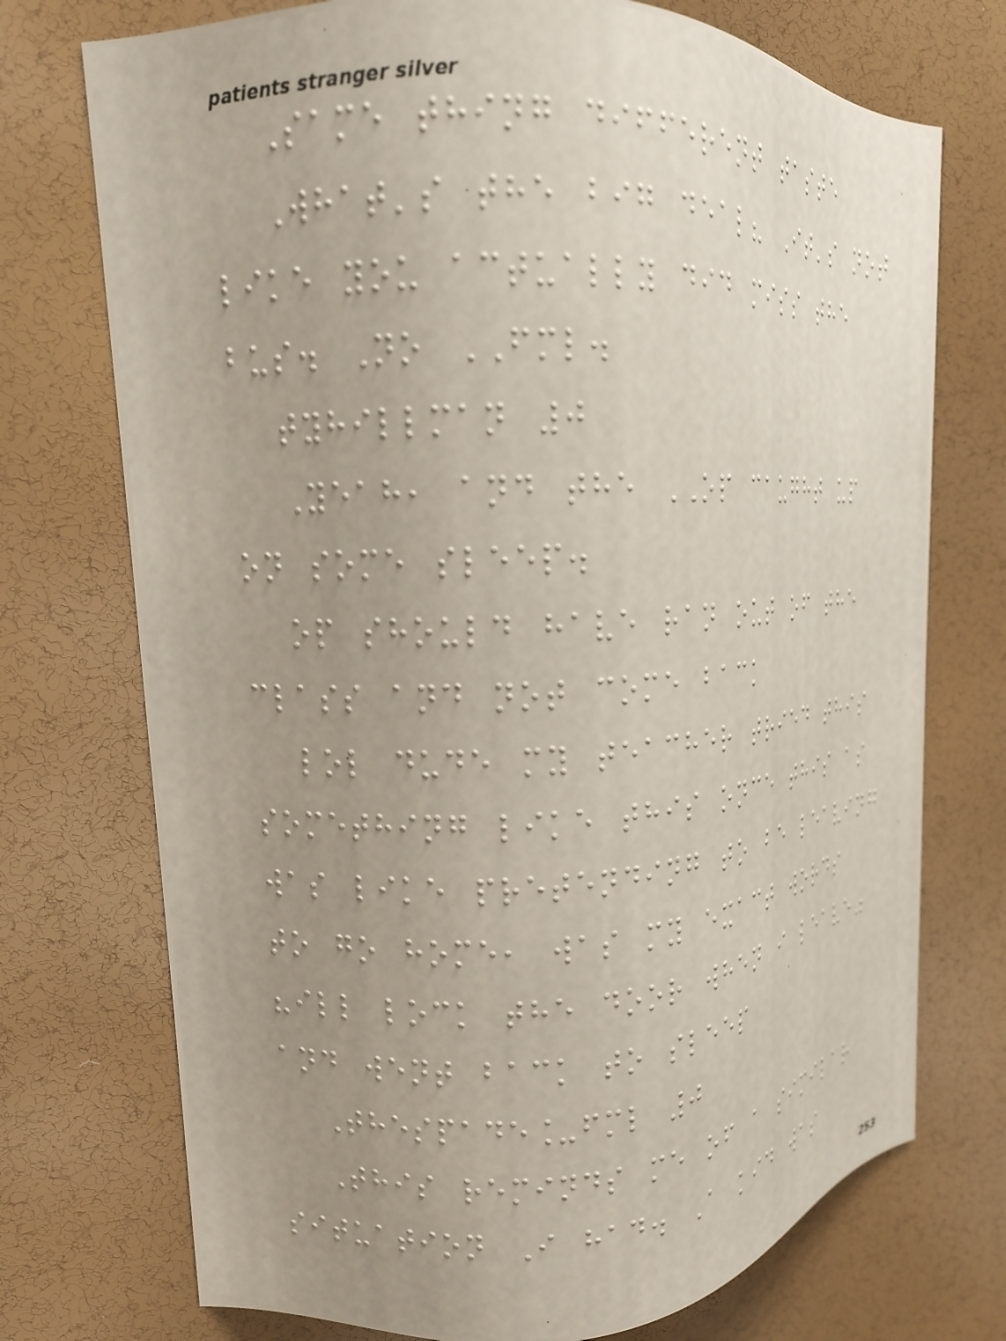Same thing different taste
What's the big deal? It's not
like you actually did miss the
bus. No FML.
tyhillman 0
Yeah, and the OP caught up
on some sleep.
op should have ran out of the
class and not come back
lol dude my teacher tried this
something like this once this as
was like pretending to be leaving
to go home, was my exact words
"ill lock the door when i leave"
and went back to sleep
Thespade_fml 0
This reminds me of a similar
situation I had. A kid was
